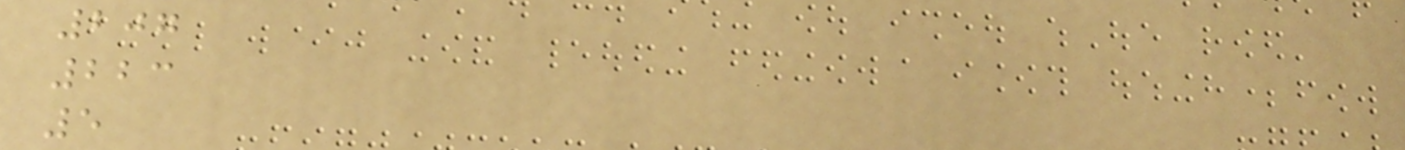207
223
5
